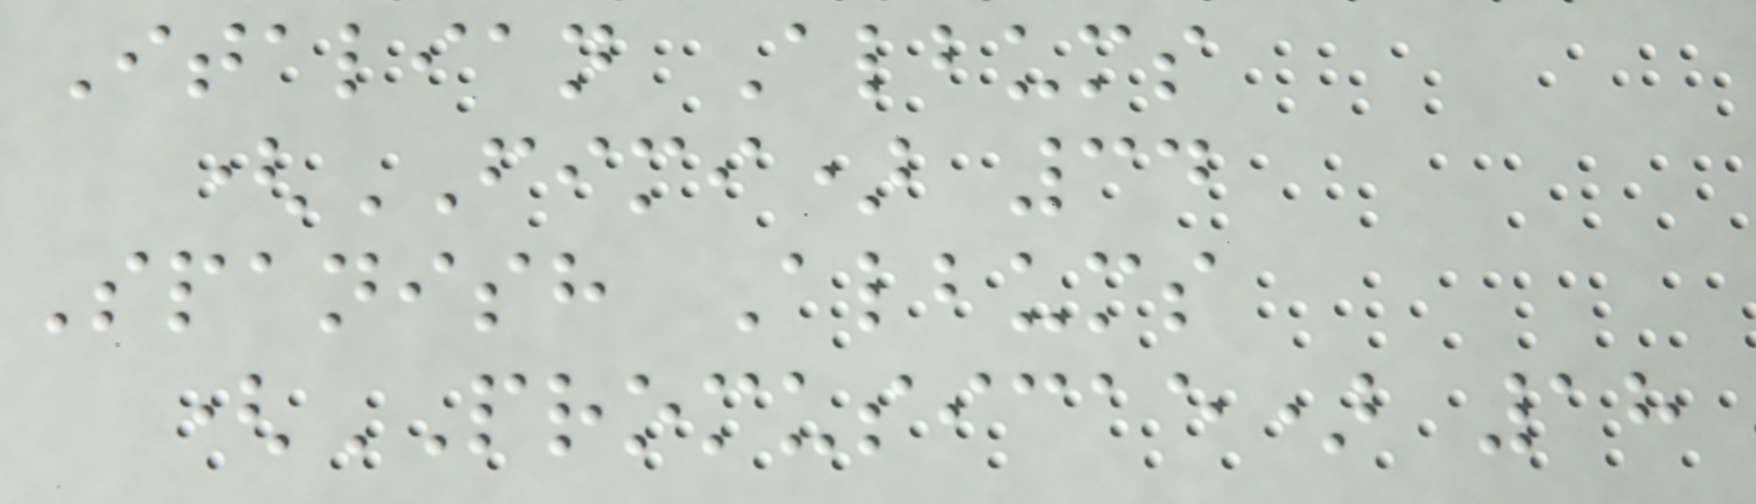Italian Albums
(FIMI) 34
Spanish Albums
(PROMUSICAE) 18
